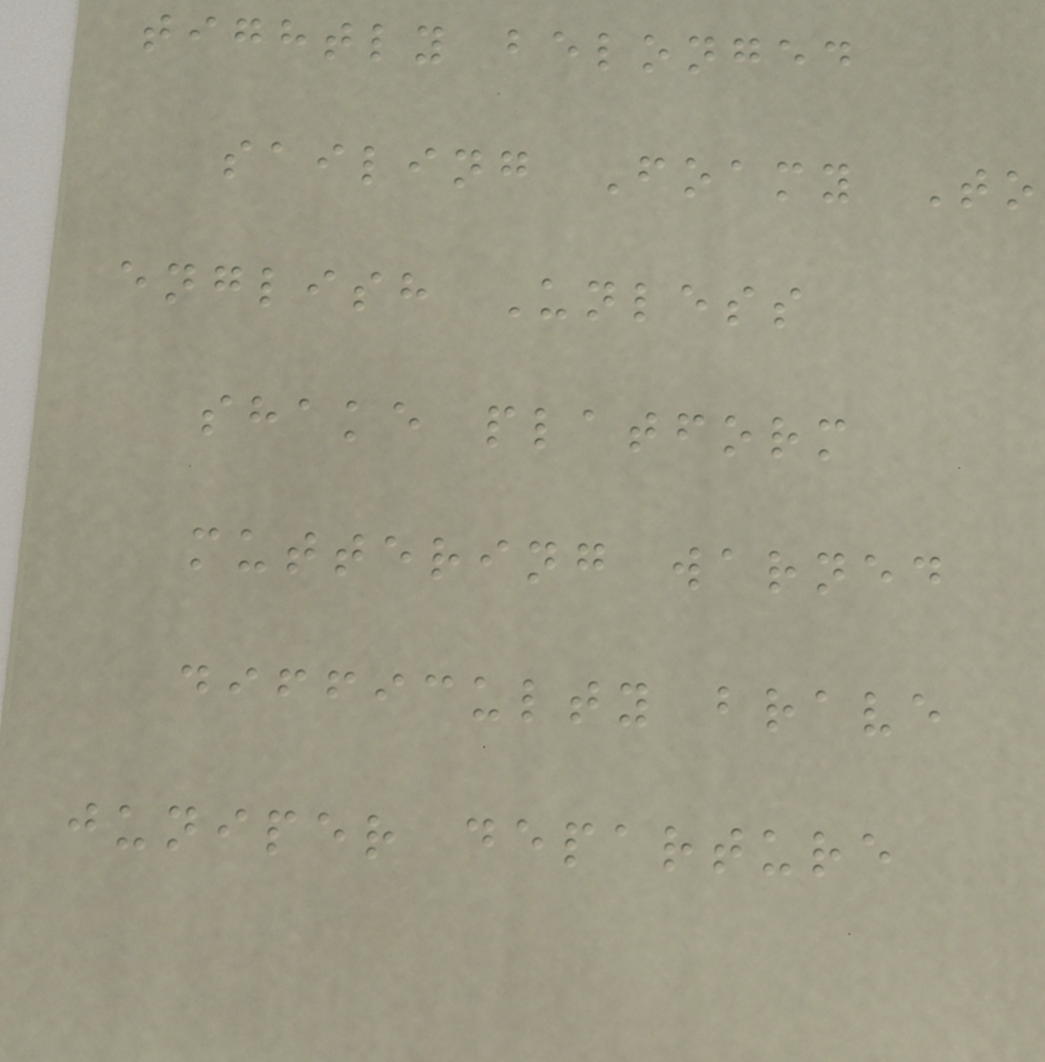tightly belonged
sailing Foamy To
english Unless
shake platform
muttering warned
difficulty brave
juniper departure
